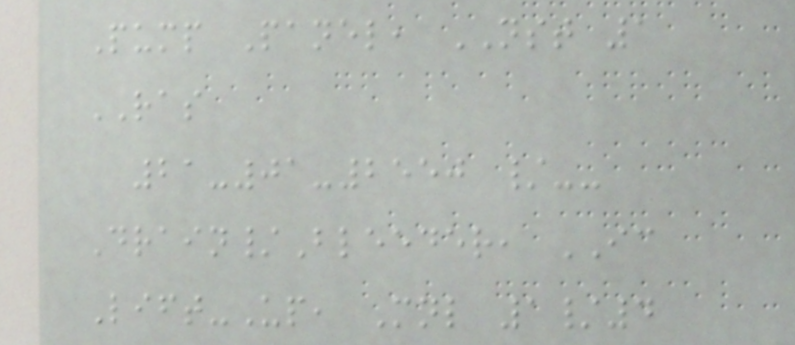Pump Panel, NST 1
RAS
21-01-2550 /--
Drain/Bleeder, IC
Lift-Up, Mnl 1/4
